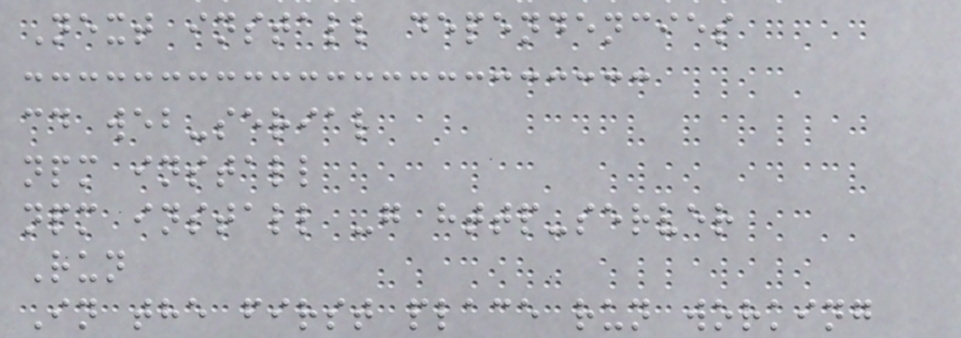Next install dependencies
cd web-serial
npm install
npm install -g http-server
Run
In the first place run working
